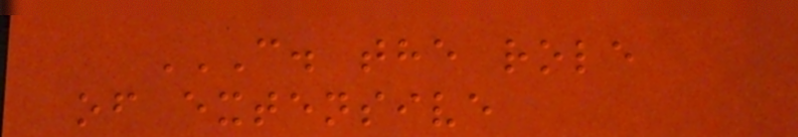C. THE ROLE
OF EXTENSIVE
